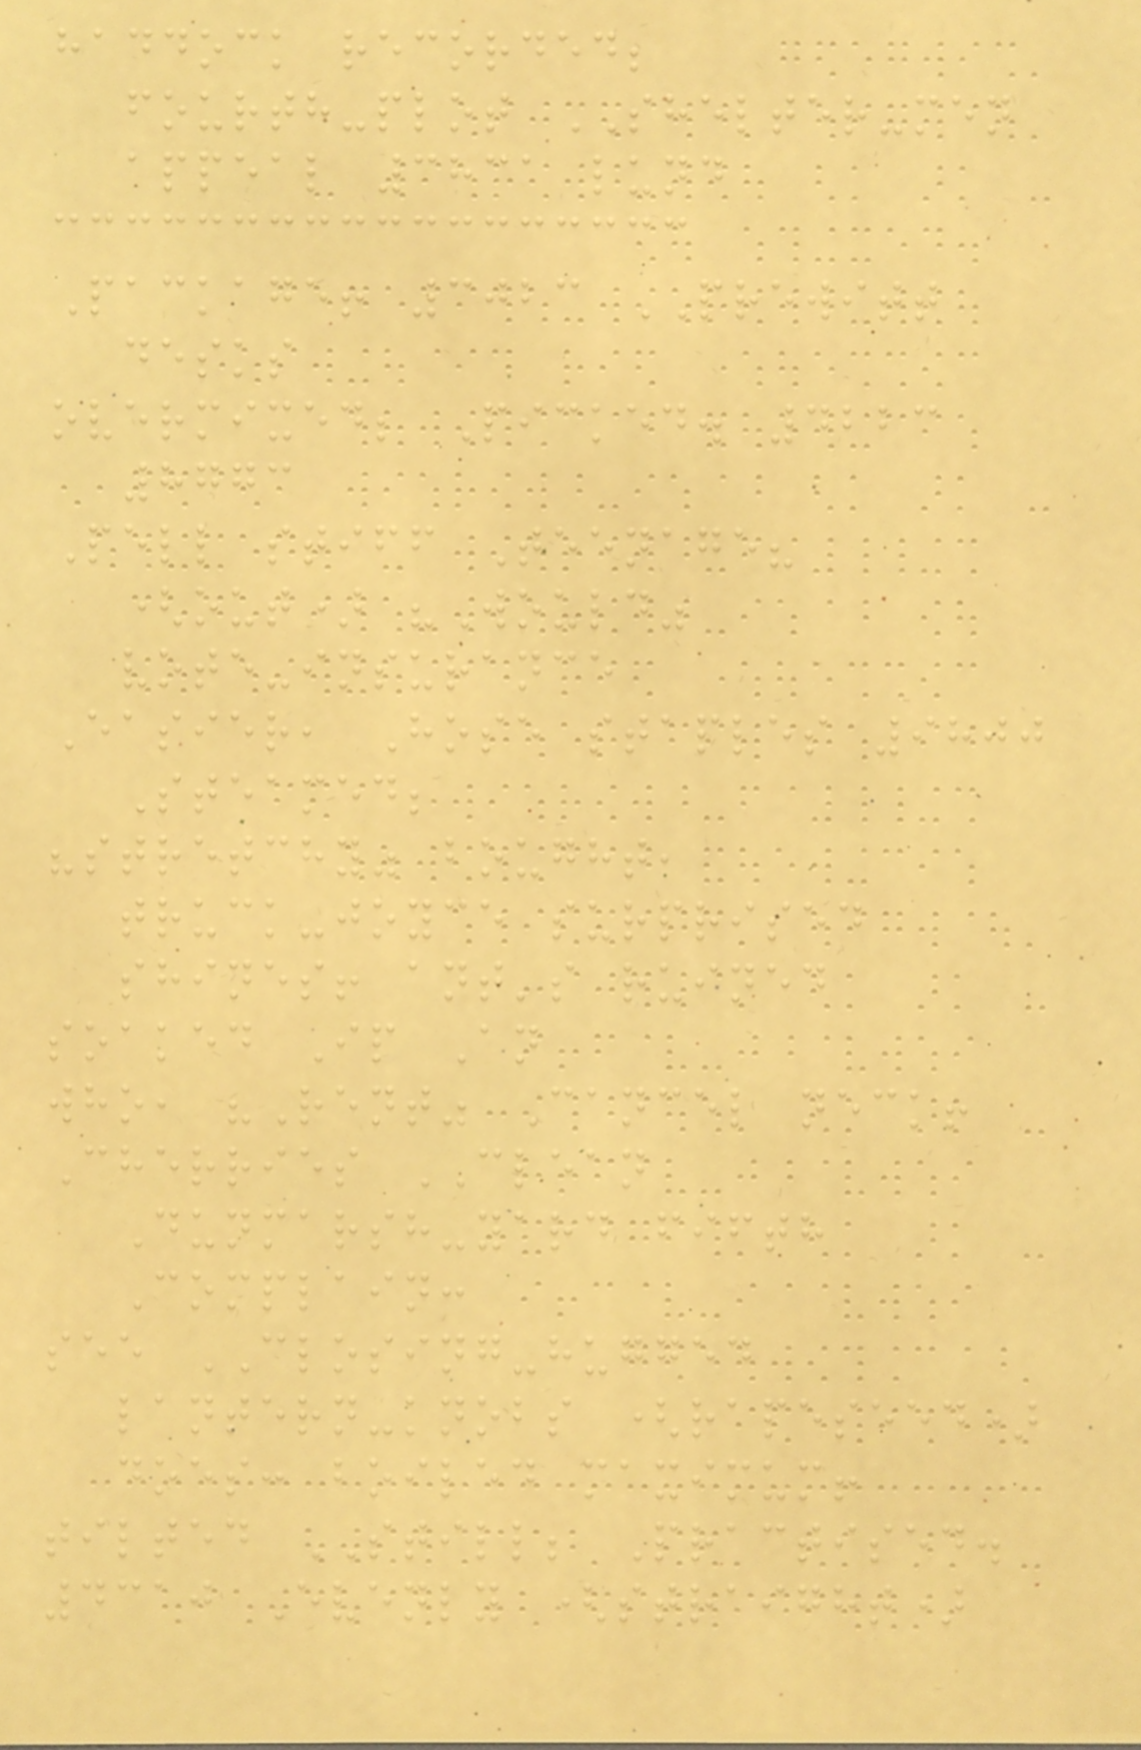haddock recorded;
fourth-plot SHELTER-men
appeal 3831 lund
Package! 3023 PREWITT
desks
overmixed; Picked. 4223
8773
Pell stiff Teenage?
(out) "Would"
vote-insurance
Easier, Hose staples 9800
Steamed;
"stretchy" bought,
truck-joyce surprised
shines! ant's ruined
soaked Ip An
who, "Rent" Cancel neck!
Cherries CLEAN
Dunmarsh-yard fifth
Complain:
see CLOSING-hugged
lantern-knobs (rapeseed)
does: boiled maximum!
tilted STILL; Practised.
4310 Evenly (straight)
